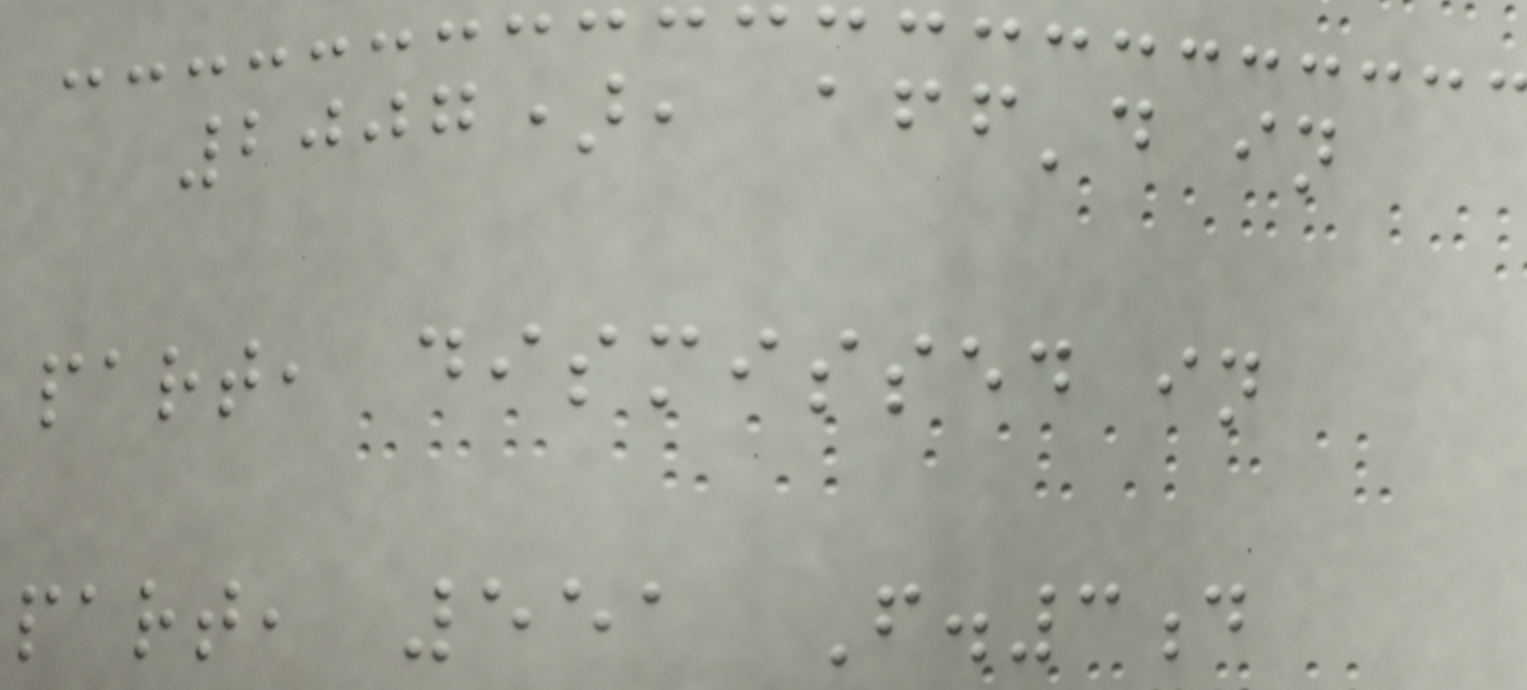2007), aff'd in
part, dismissed in
part, 551 F.3d
